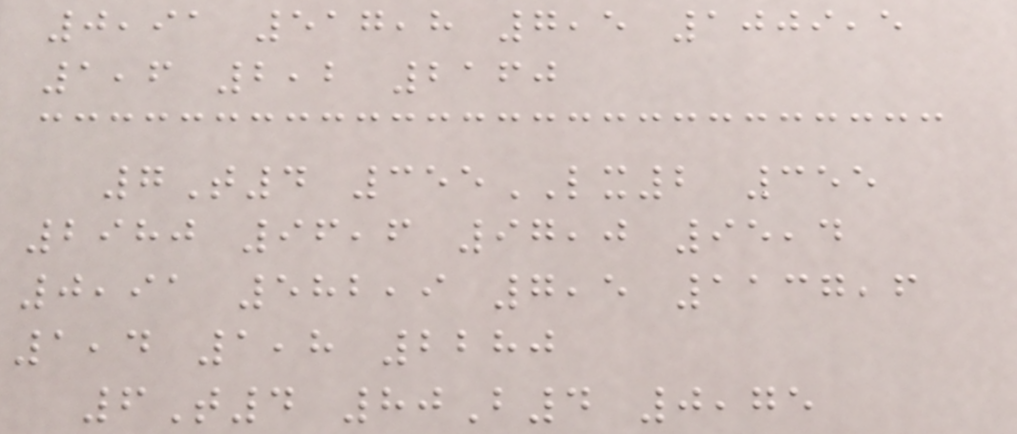0,91 517,8 7,5 1009,5
1,6 2,2 2160
7T4 355LX2 355
2980 96,6 97,0 95,4
0,91 582,9 7,5 1137,6
1,4 1,8 2280
6T4 80B4 0,75
